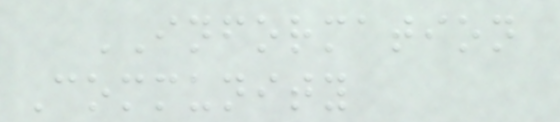INFORMATION
Community
